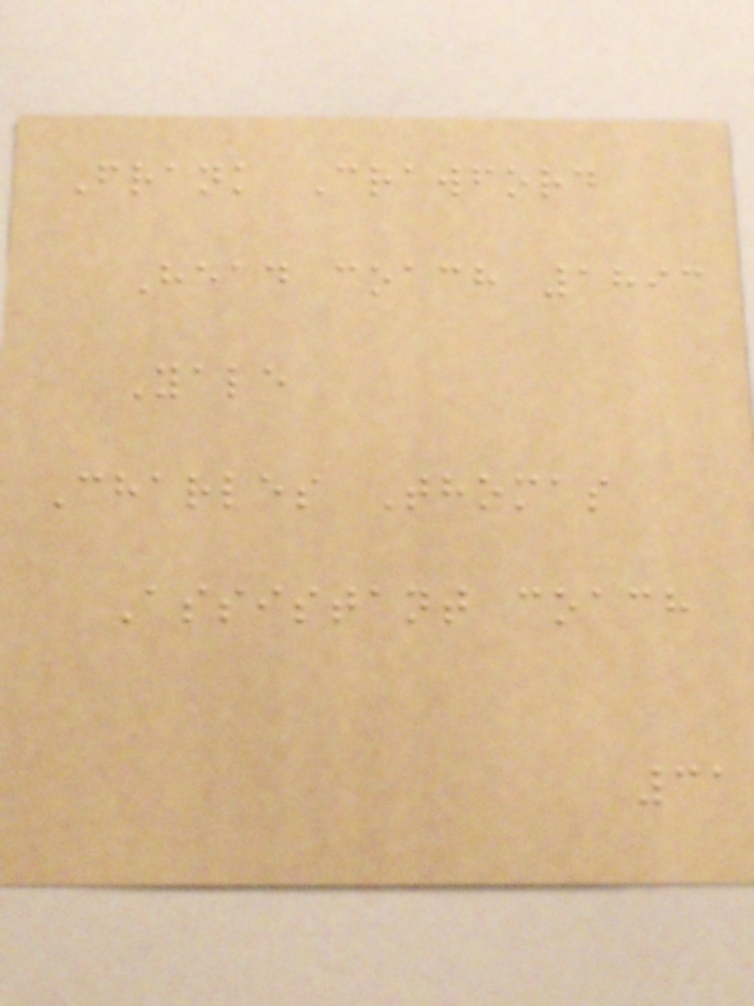Frank Crawford
Head coach 1893
Yale
Charles Thomas
Assistant coach
31
